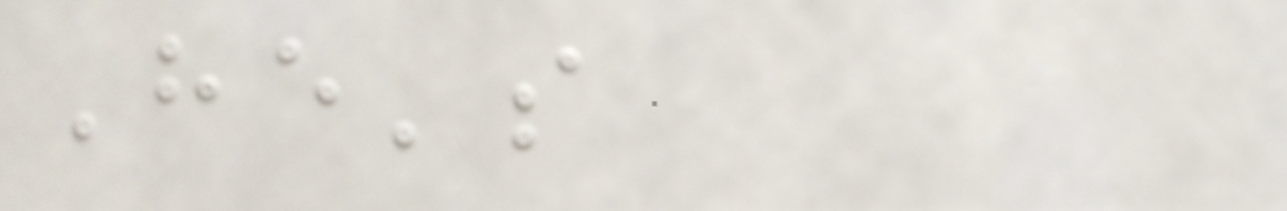He's
